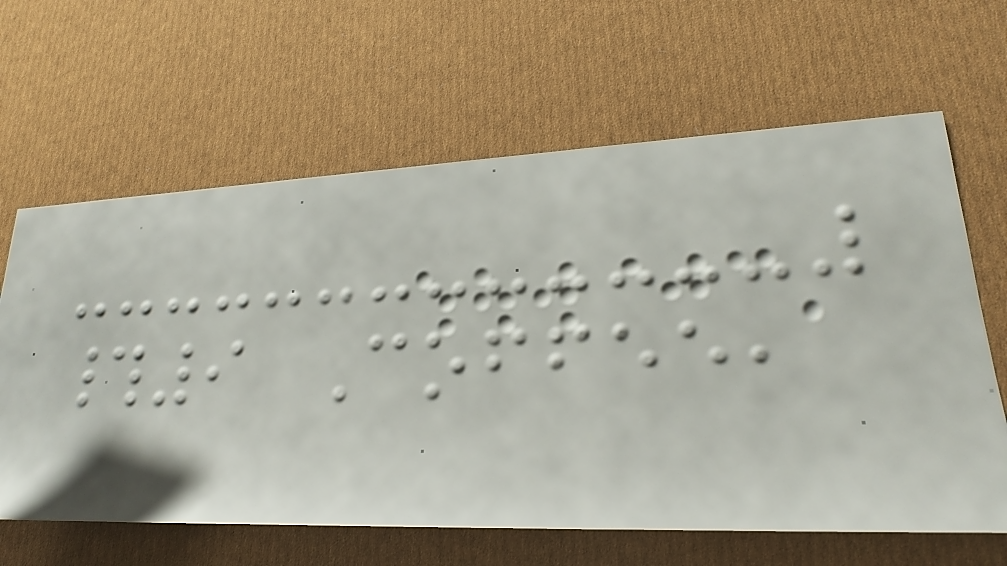#9 Coffee,
